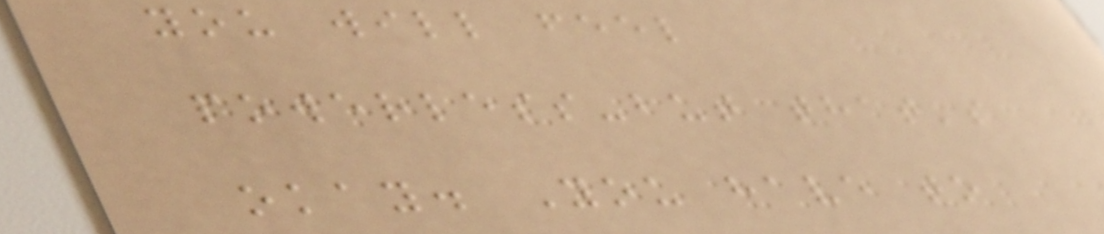you will feel
powerless-but that's
okay. You have to
